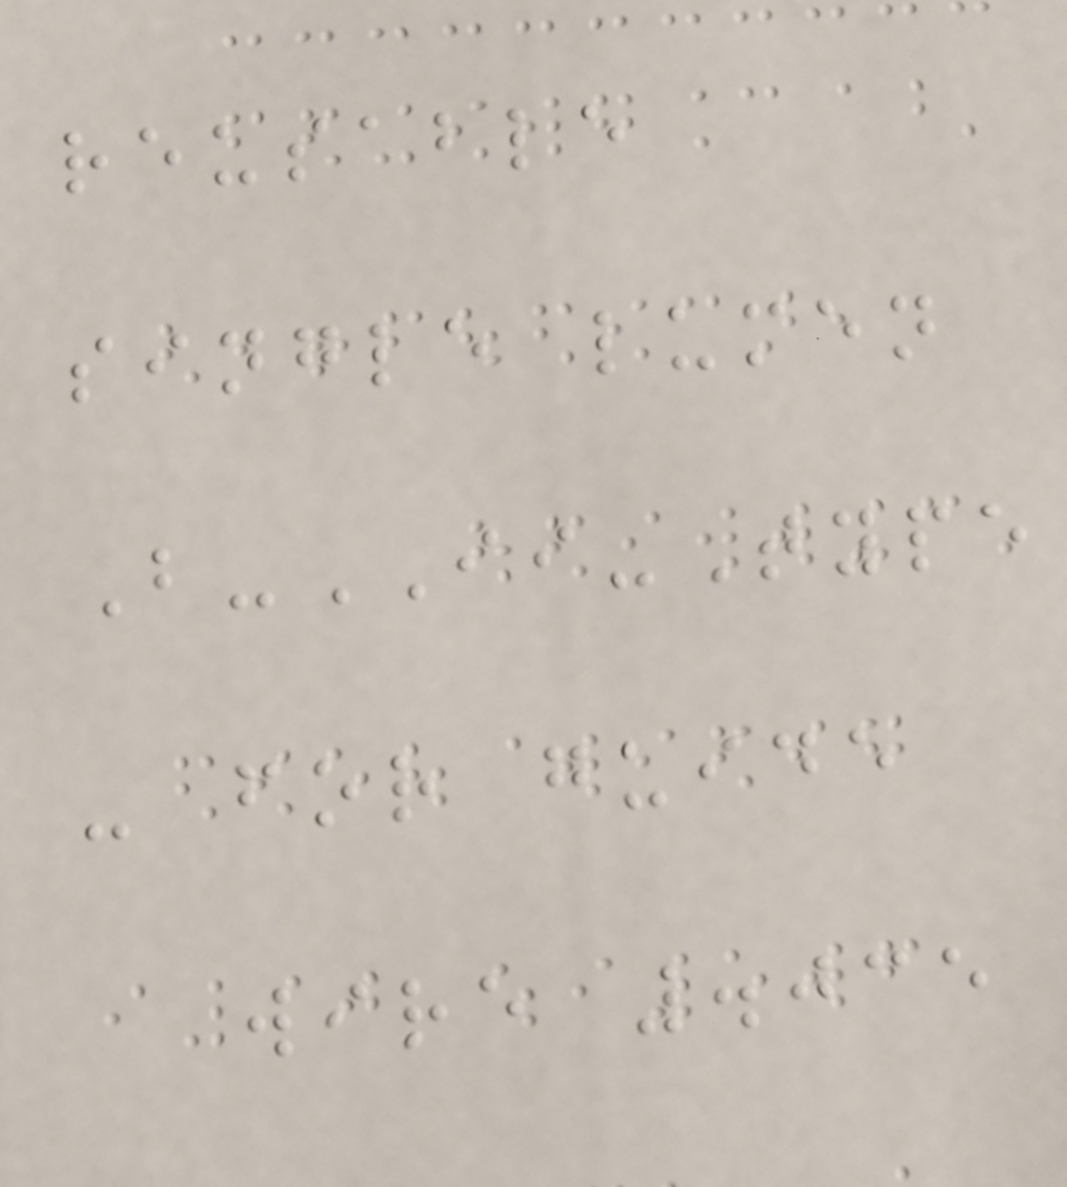reusable
single lumen
B-II-Type
- for guide
wire .035
